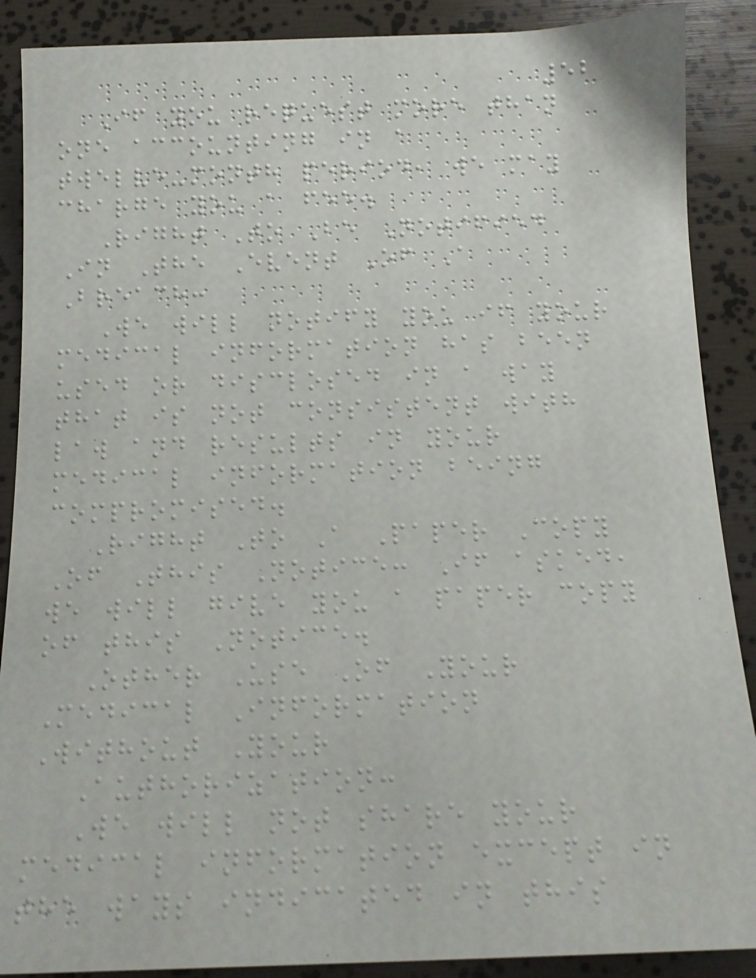52
If you request more than
one accounting in a
twelve-month period, we may
charge you a fee.
Right To Be Notified
In The Event Of A
Breach:
We will notify you if your
medical information has been
used or disclosed in a way
that is not consistent with
law and results in your
medical information being
compromised.
Right To A Paper Copy
Of This Notice: If asked,
we will give you a paper copy
of this Notice.
Other Use Of Your
Medical Information
Without Your
Authorization:
We will not share your
medical information except in
the ways indicated in this
